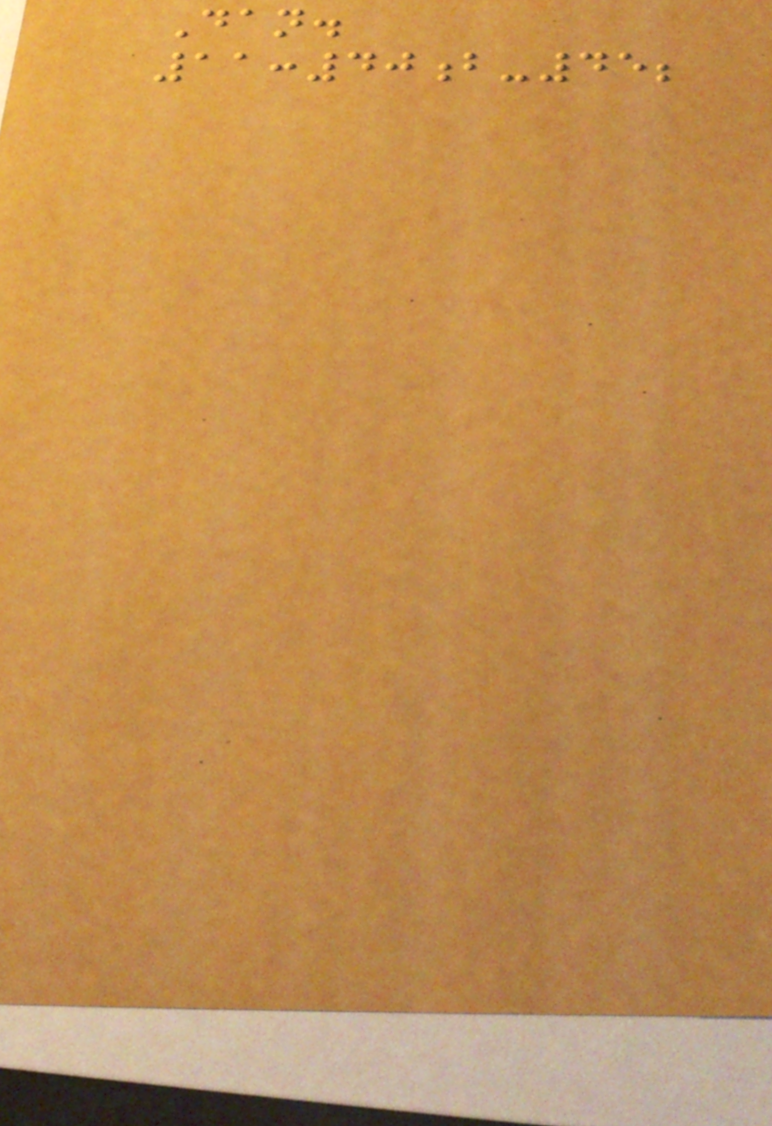Dan.
11:40b-45;
